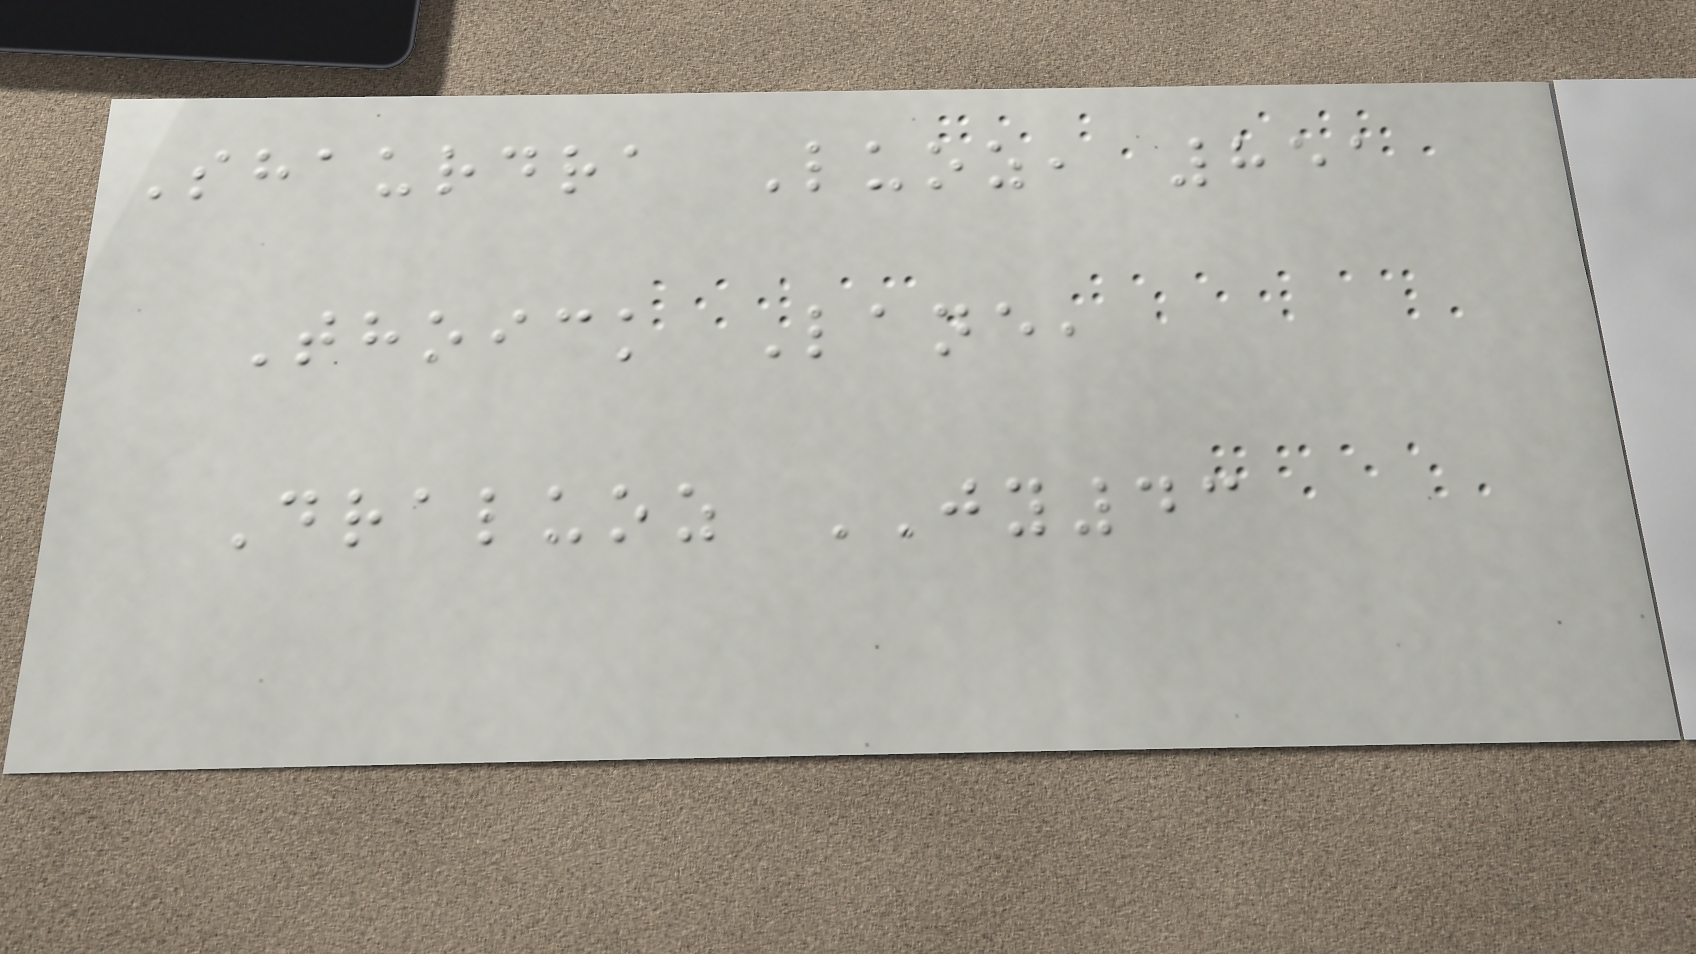Shaurdra Luoz, 851
Thoick Lane,
Draluoz JY43
